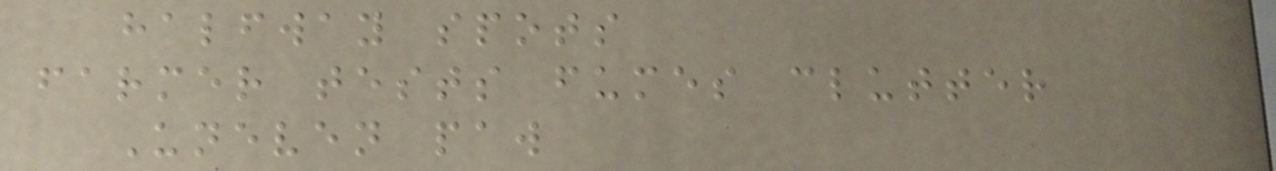halfway spots
farmer tests fumes clutter
Uneven paw
